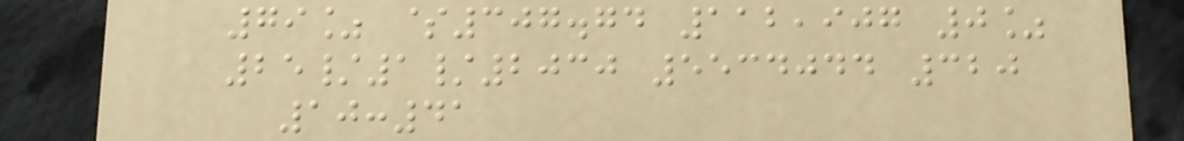79% $307.74 112,907 0%
25/1/2030 5534044 320
10:41
